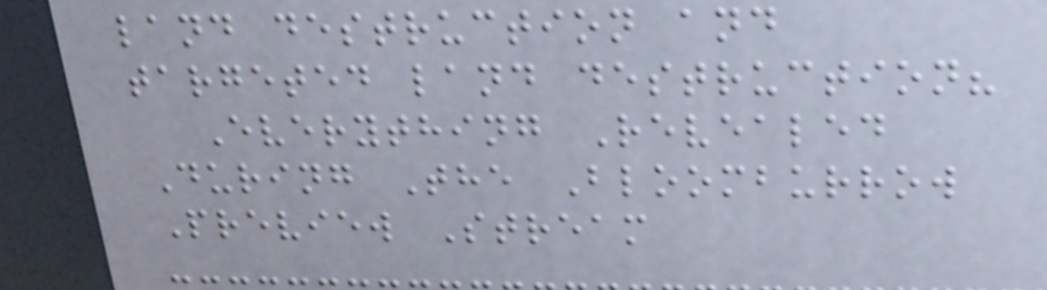land destruction and
targeted land destruction?
Everything Revealed
During The Bloomburrow
Preview Stream
